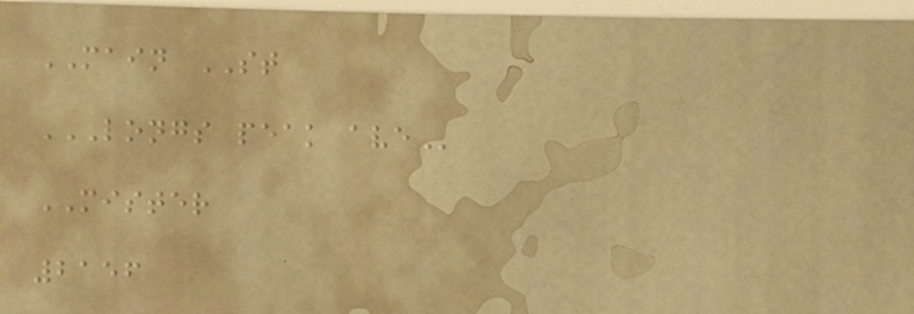MAIN ST
LONGS PEAK AVE
MISTER
2156
